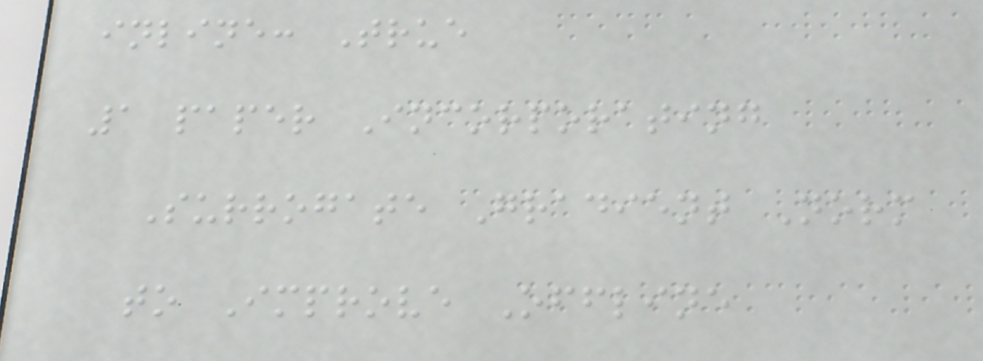inline: True
1 paper Incorporating
Surrogate Gradient Norm
to Improve Offline
